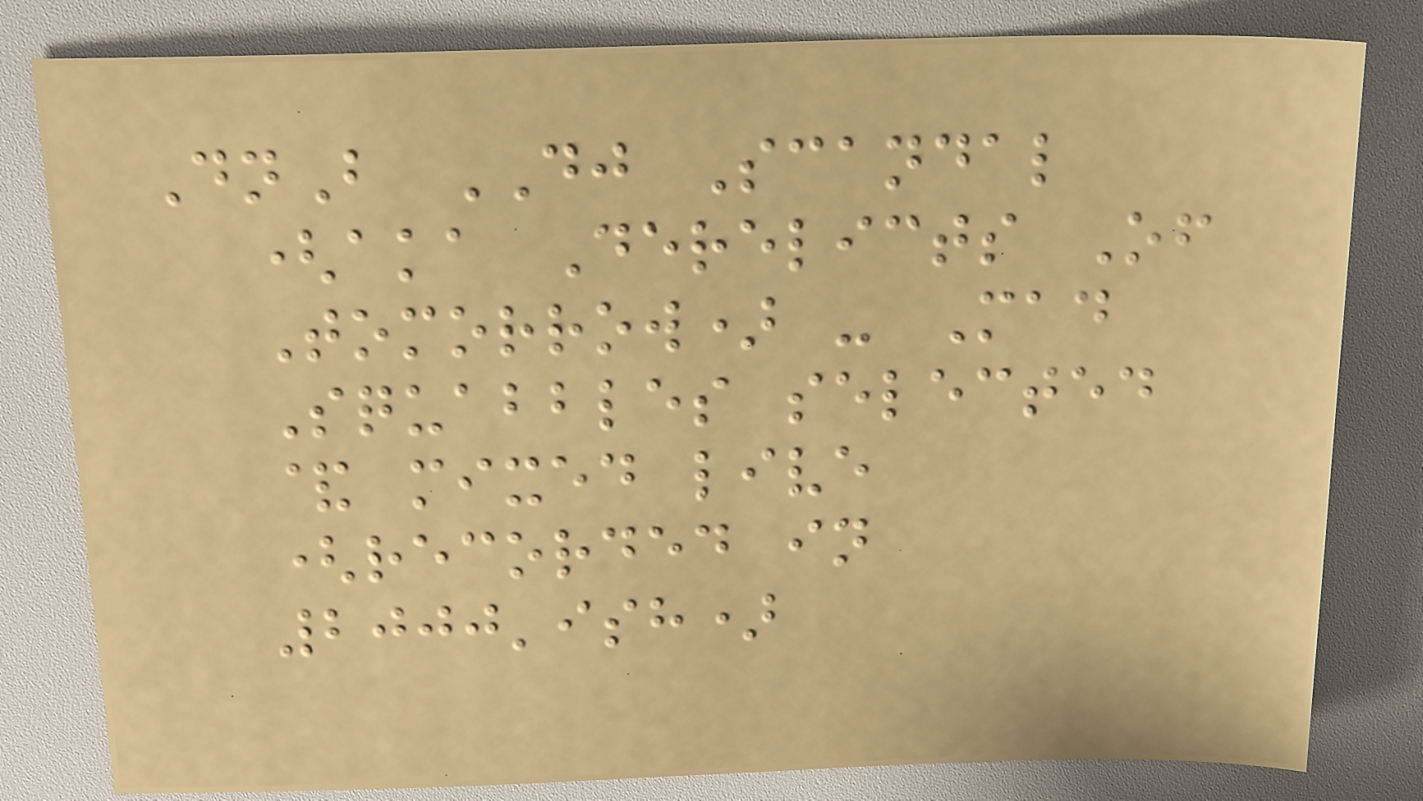DnB DJ Scandal
(aka Derelicts Of
Tomorrow) - Mad
Squabbles selected
& mixed live
(recorded in
2000'ish)
